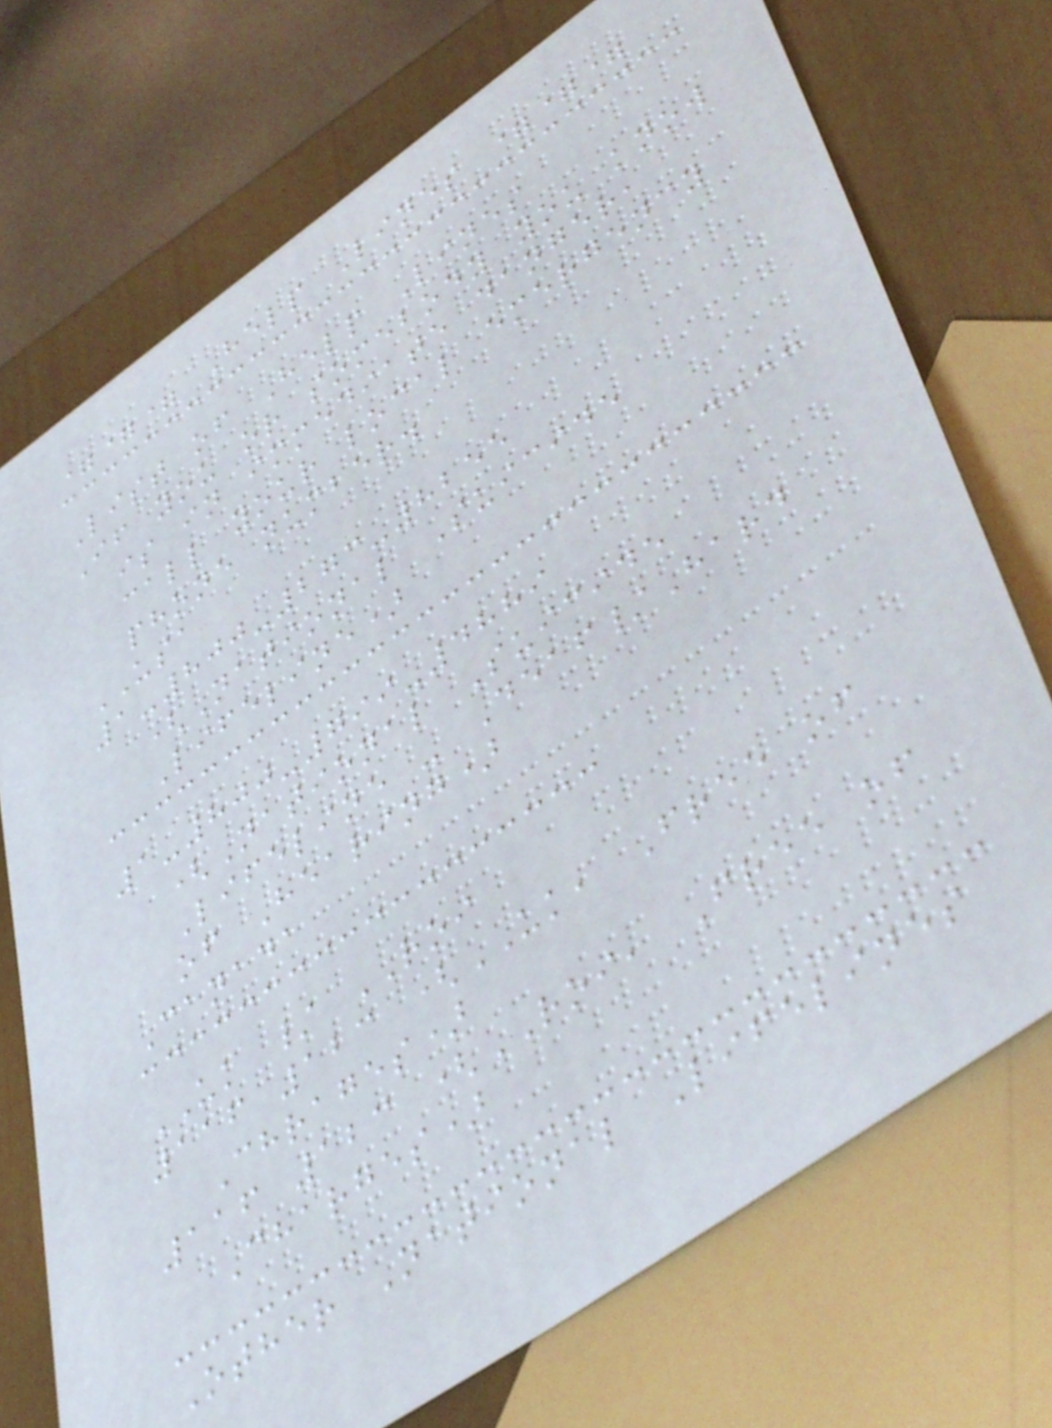=== Help Lines ===
List of Help Lines
If you or somebody you know
is in immediate danger,
call your local emergency
phone number.
USA
1-800-273-8255
(National Suicide
Lifeline)
1-800-799-4889
(National Suicide
Lifeline - Deaf/Hard
of Hearing)
Canada
UK / ROI
116 123 (UK, Free of
Chrages)
116 123 (ROI, Free of
Charges)
Other National Lifelines
